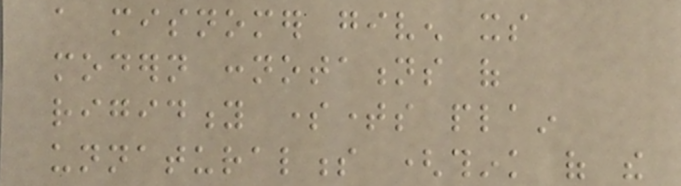a misnomer given its
modern connotations of
rigidity sometimes plain
unnaturalness (think of the
